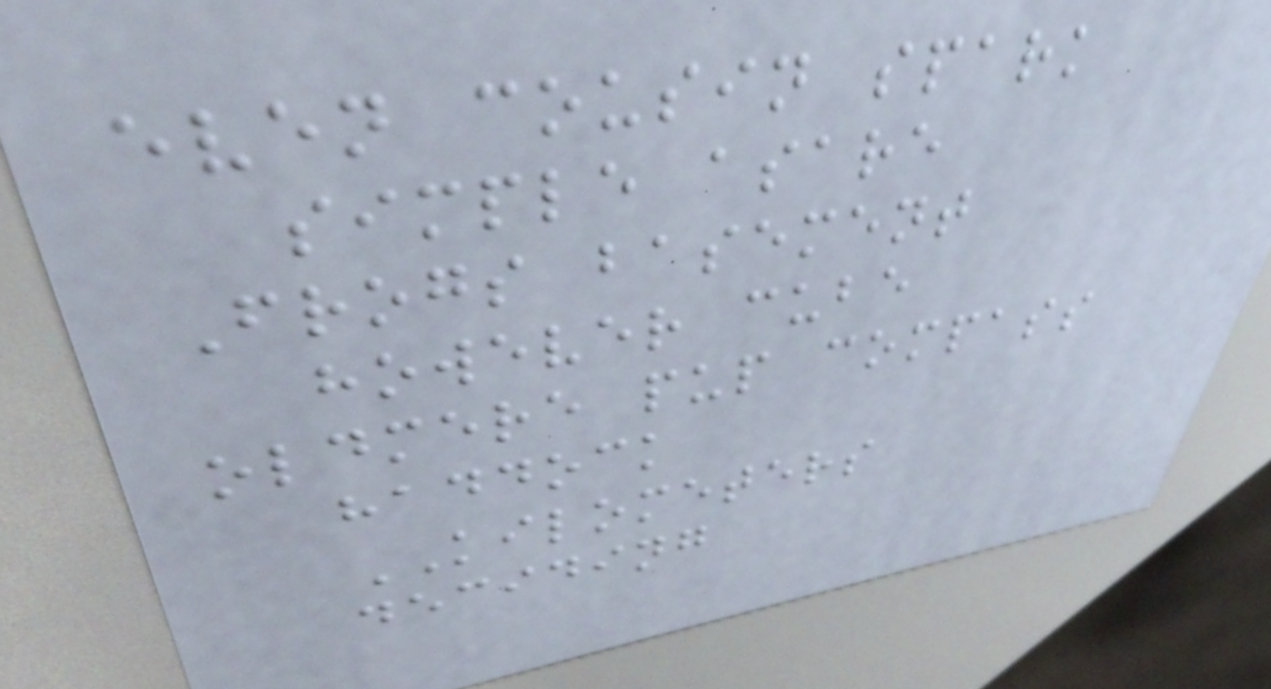even cousin spark
simple asare
Frogs basement
however cube
oldmere pup compass
haddock
KILOMETERS
deciding
